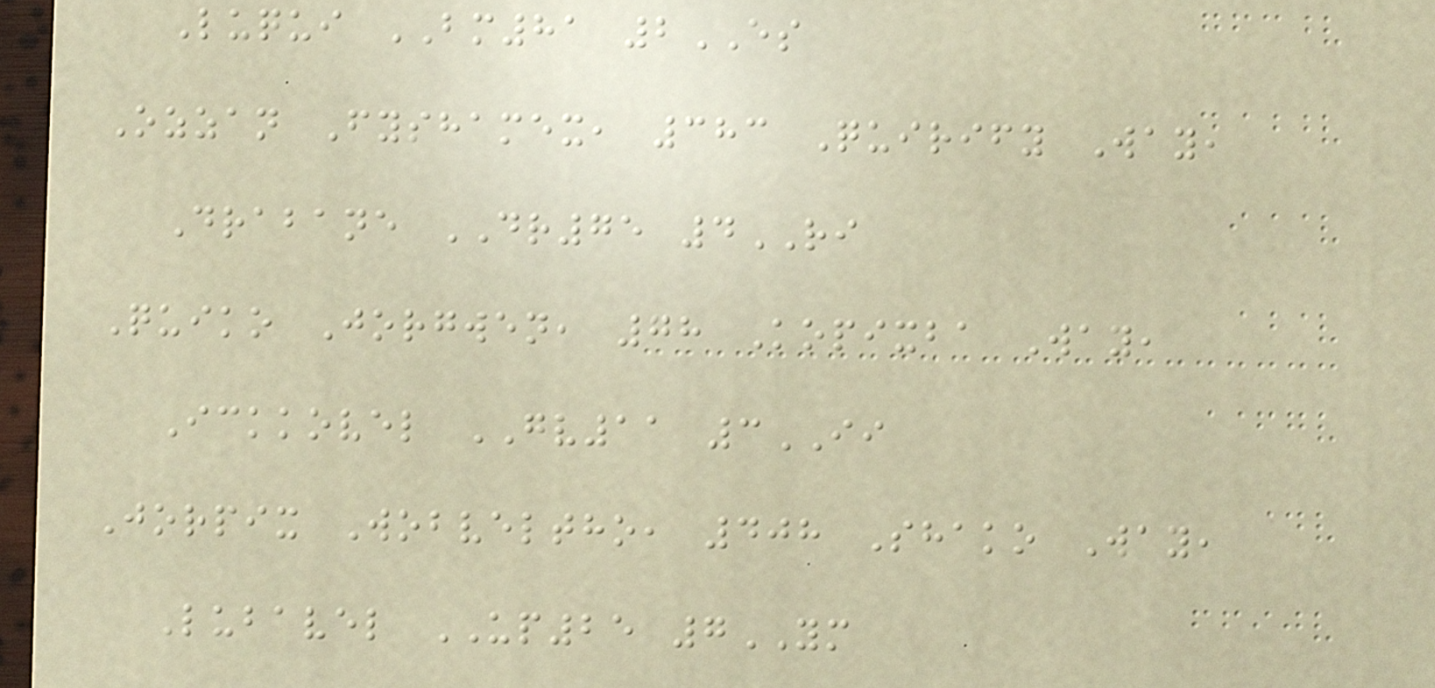Luqui BM81 2ES
Ozzan Fyshamex, 383 Quirify Way,
Drabane DR75 4RI
Quiko Jorgwen, 78 Kopixba Way,
Ickkovel GV11 3II
Jorpix Wobveltho, 408 Shako Way,
Lubavel UP25 7YM
